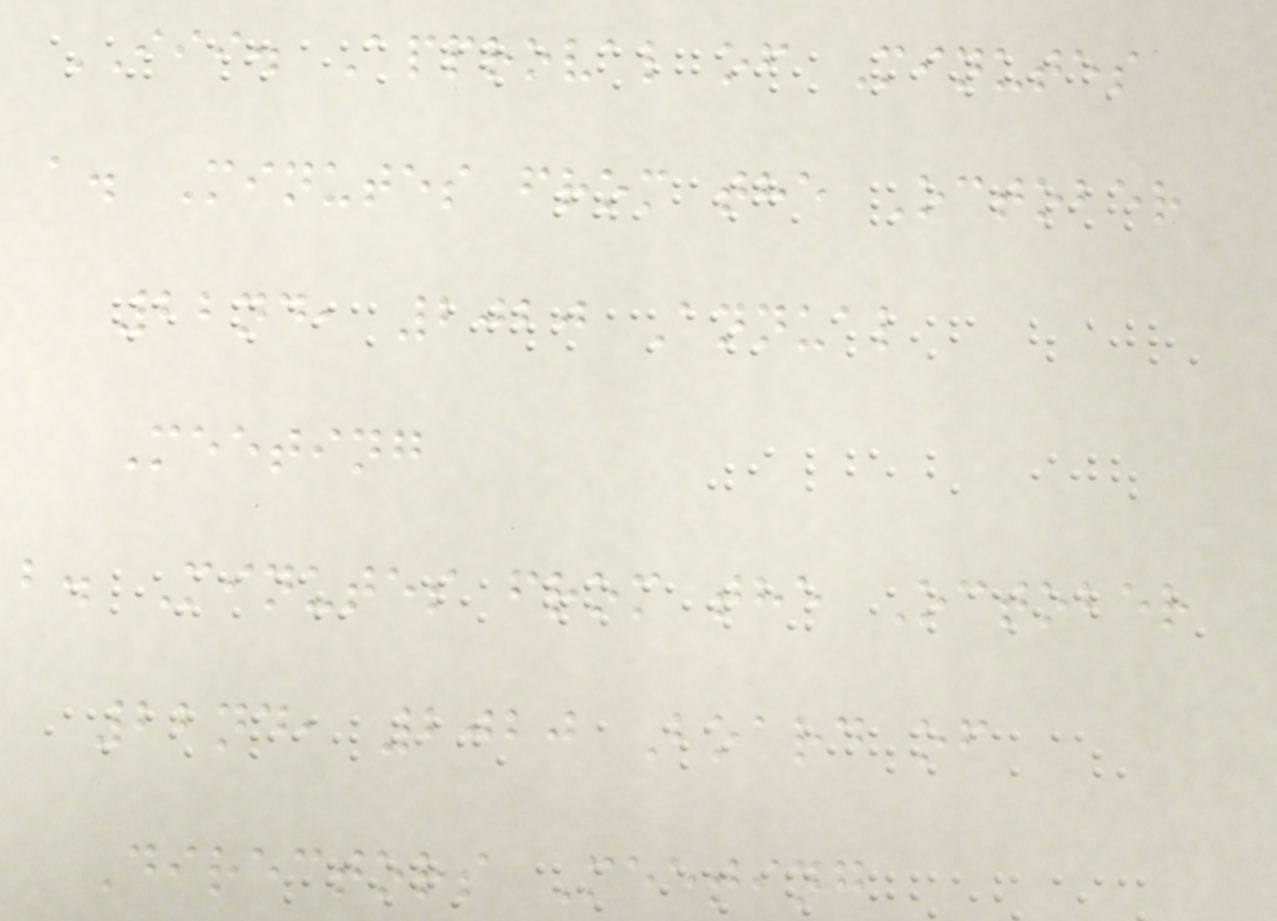III. Approval of Minutes
a. Minutes from the October
22nd, 2020 Annual
Meeting
b. Minutes from the October
22nd, 2020 Board of
Directors Meeting
